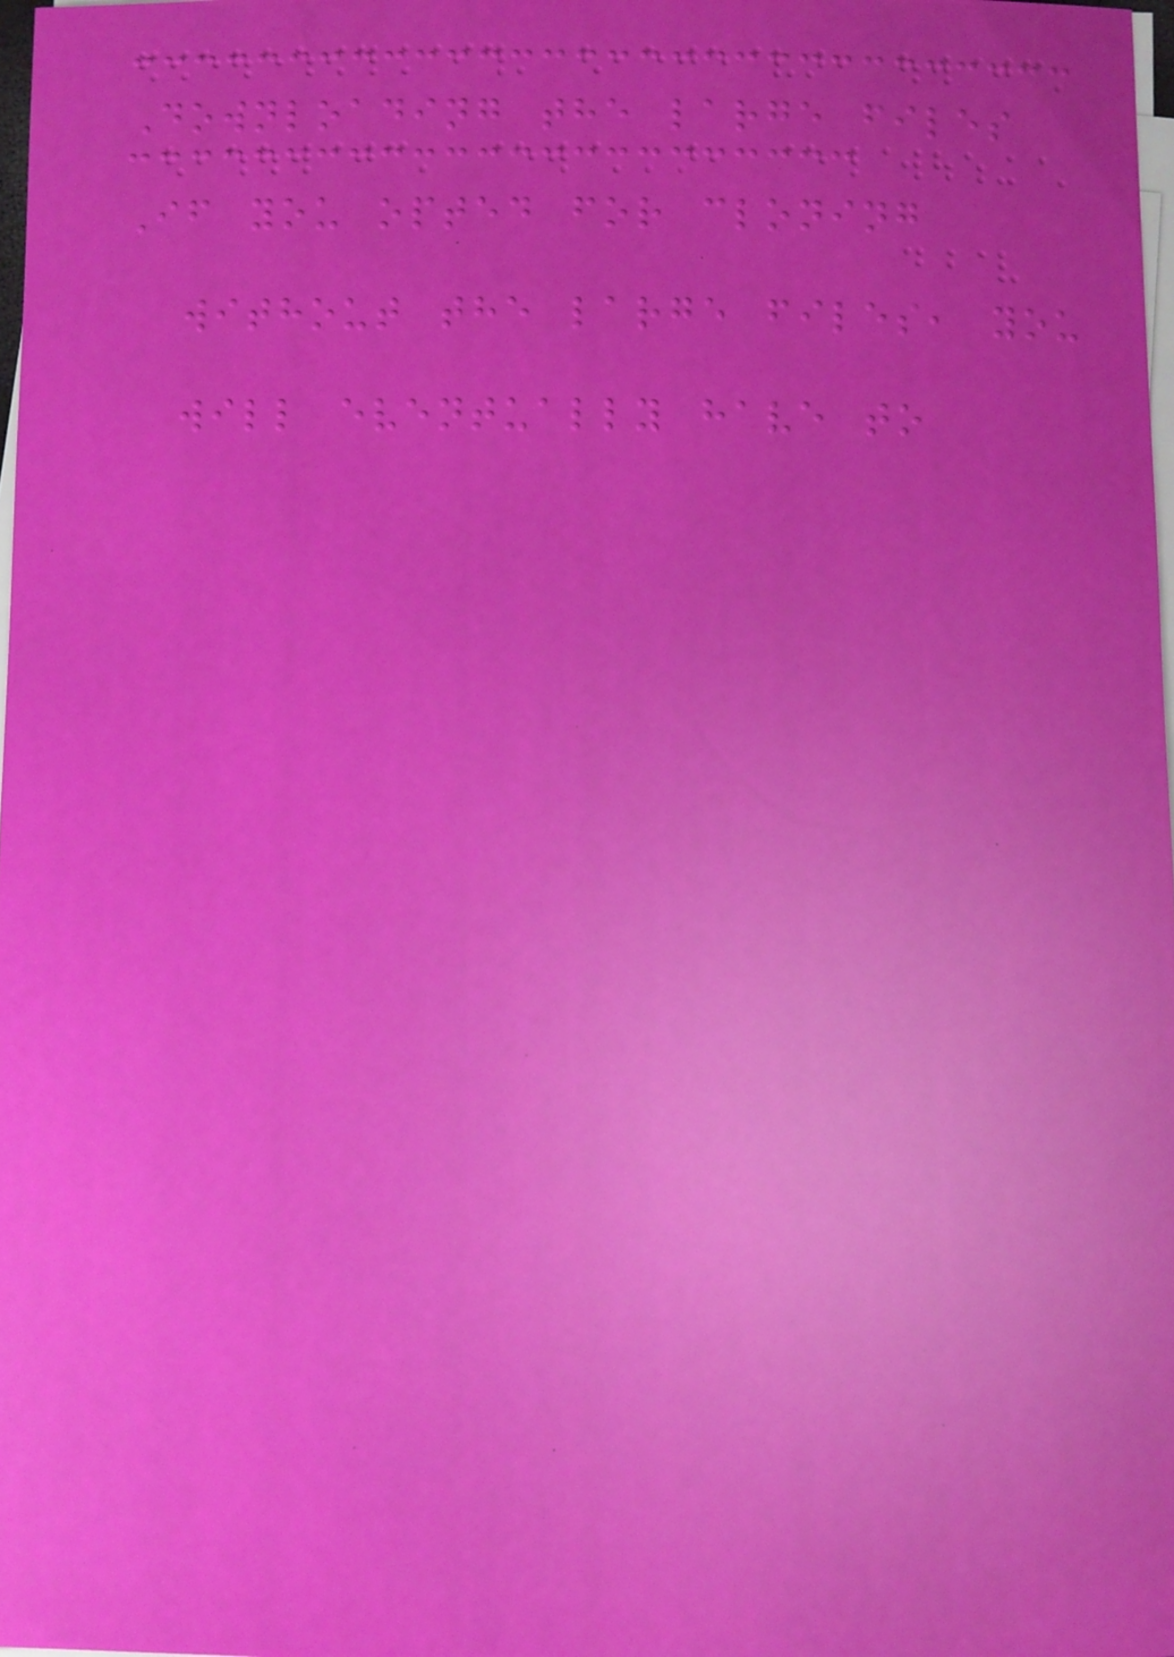Downloading the large files
If you opted for cloning
without the large files, you
will eventually have to
